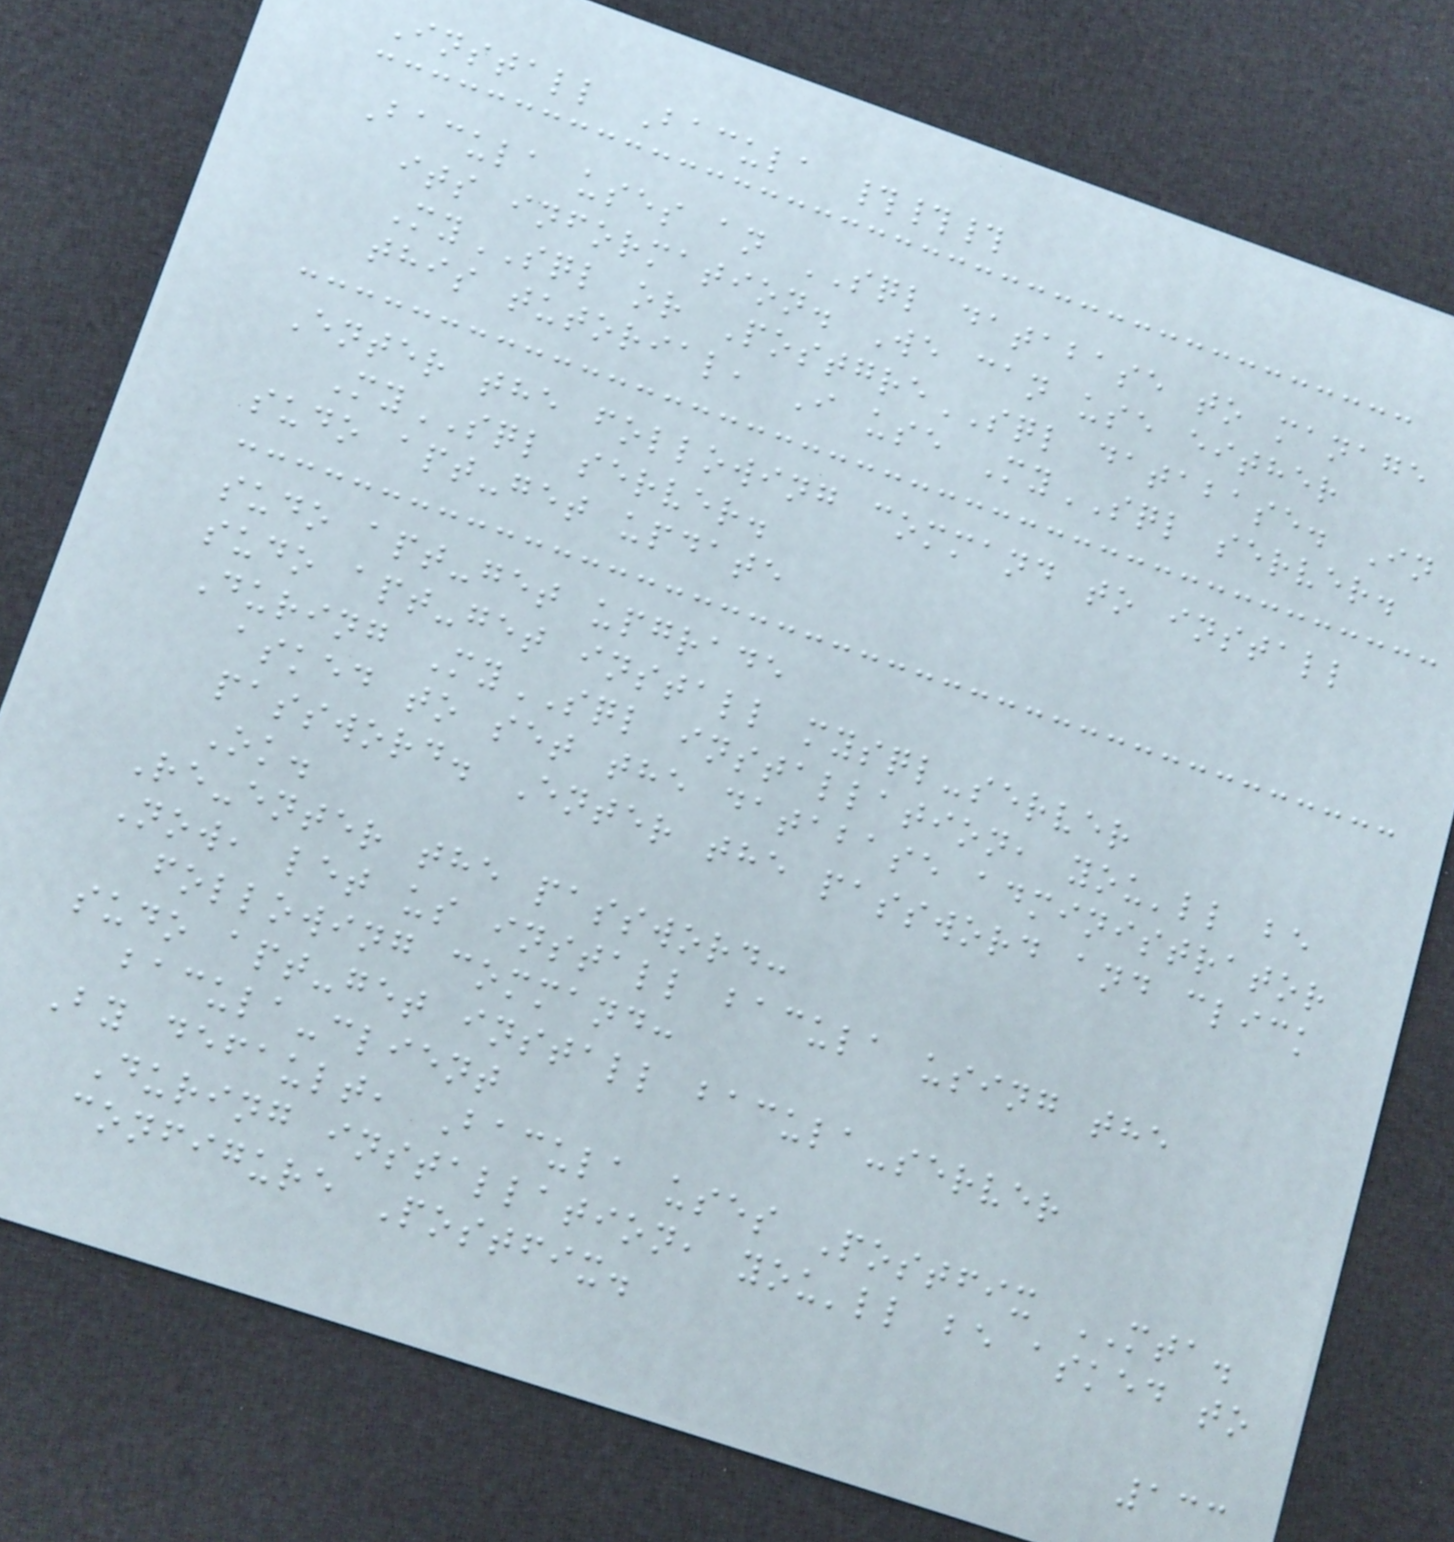Install Bacula ###
Bacula uses an SQL database to manage
its information. We can use either
MySQL or PostgreSQL database. In
this tutorial, I use MySQL server.
Enter the following command to install
MySQL server.
sudo apt-get update
sudo apt-get upgrade
sudo apt-get install mysql-server
During MySQL installation, you'll be
asked to set the database administrator
password. Enter the password and click
Ok.
Re-enter the password:
Now, let us install bacula using the
following command:
sudo apt-get install bacula-server
bacula-client
By default, Bacula uses Postfix MTA.
During installation, you'll be asked to
configure Postfix.
133
